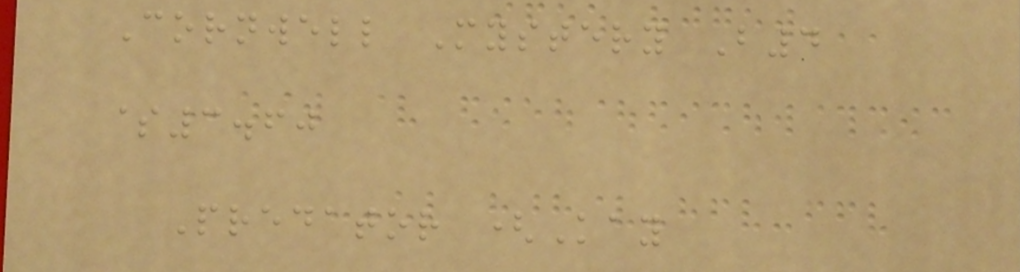Cornwell Mystery B4
$3.60
Predator (Kay
